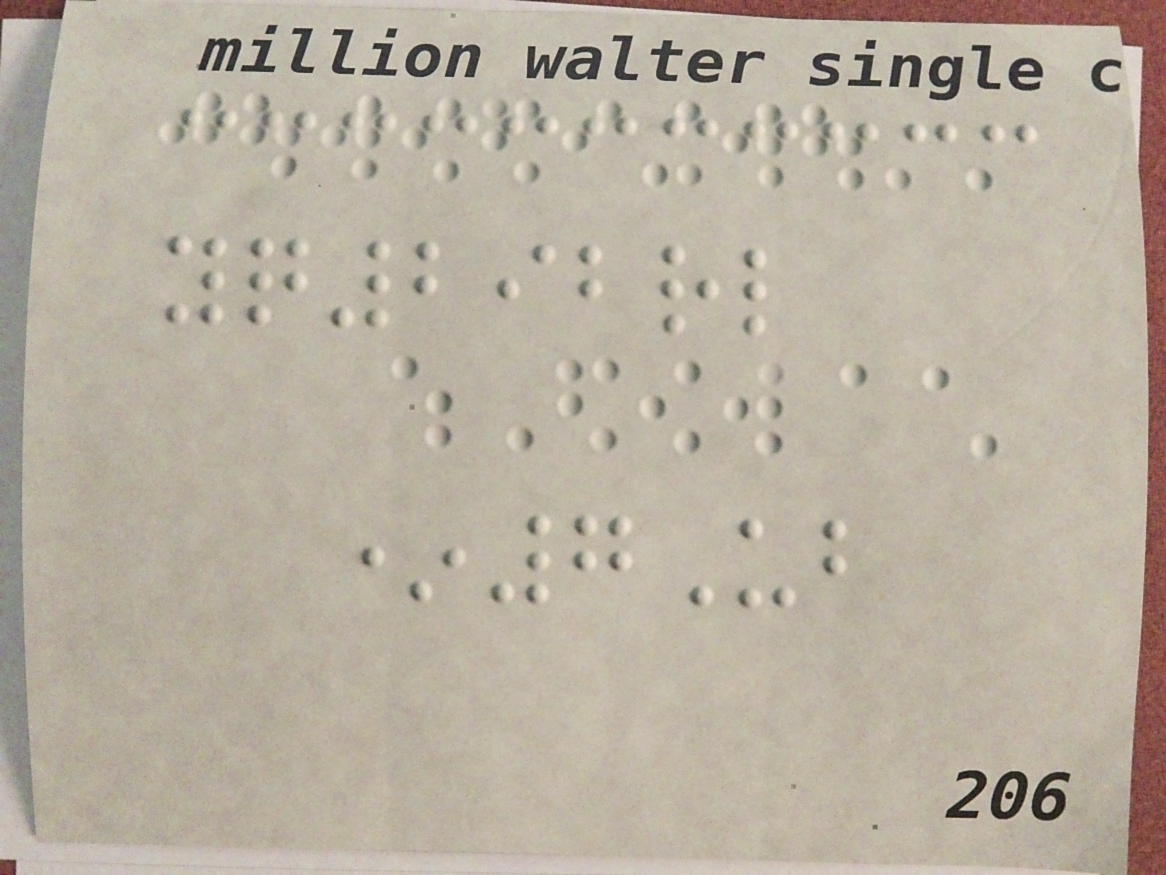yq292rl
*7Ub
